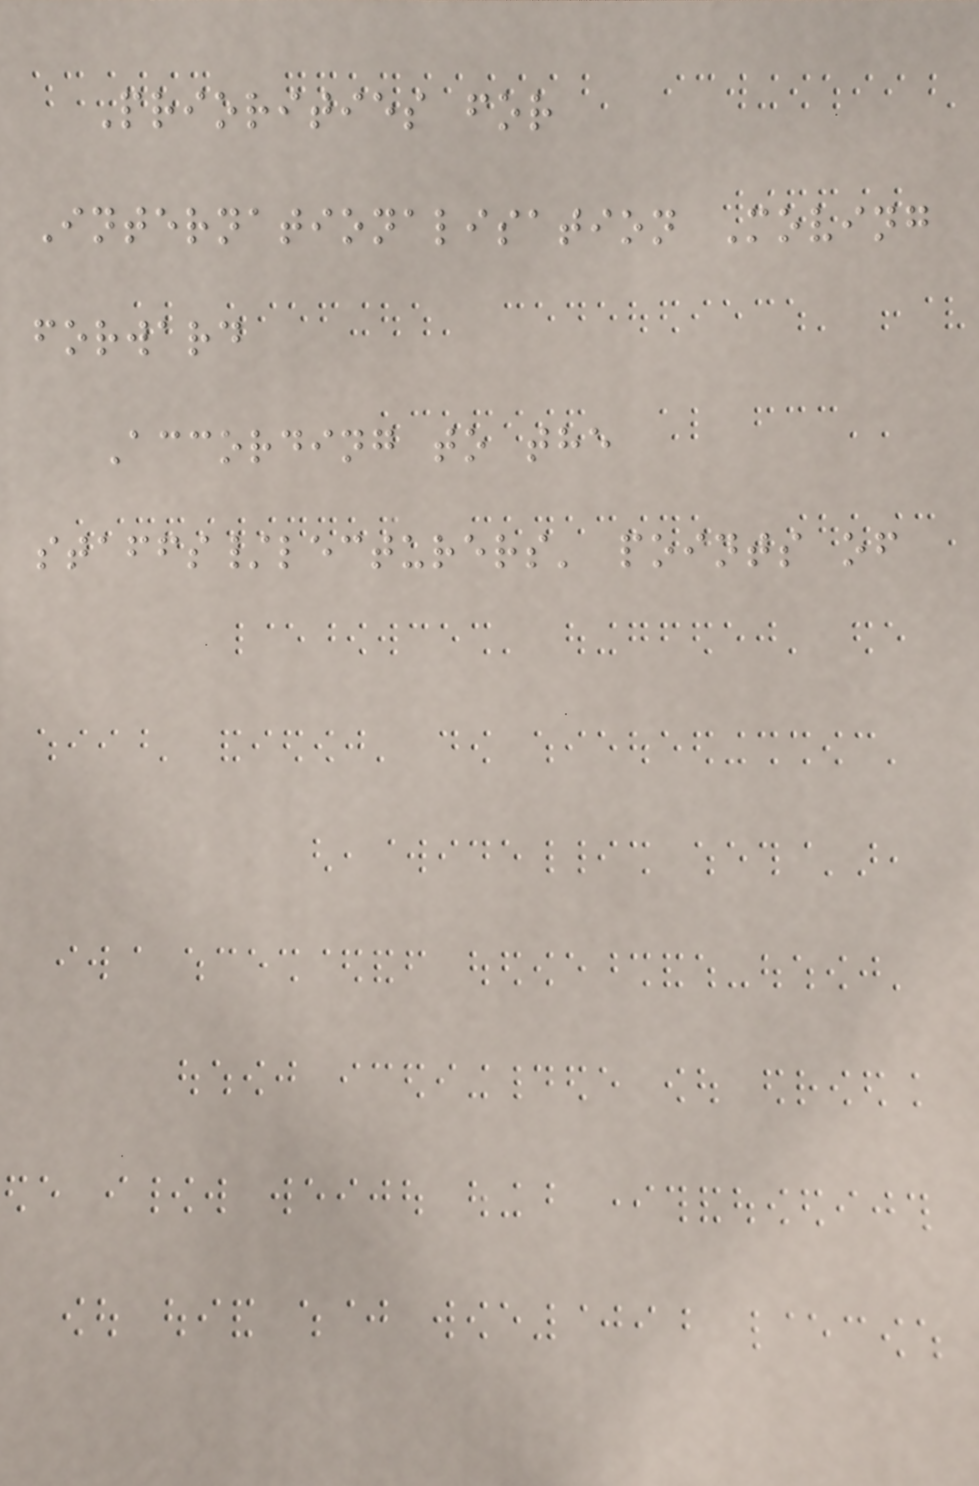Priorities for
Internationalisation Moving
forward
According to the
staffs/lecturers' points of
